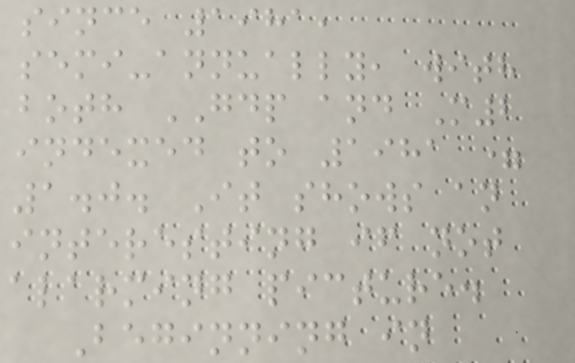since 1981,
semi-annually, with
both GDP and M2
indexed to 1981 =
1.0. It shows an
interesting if not
alarming picture.
Beginning in
